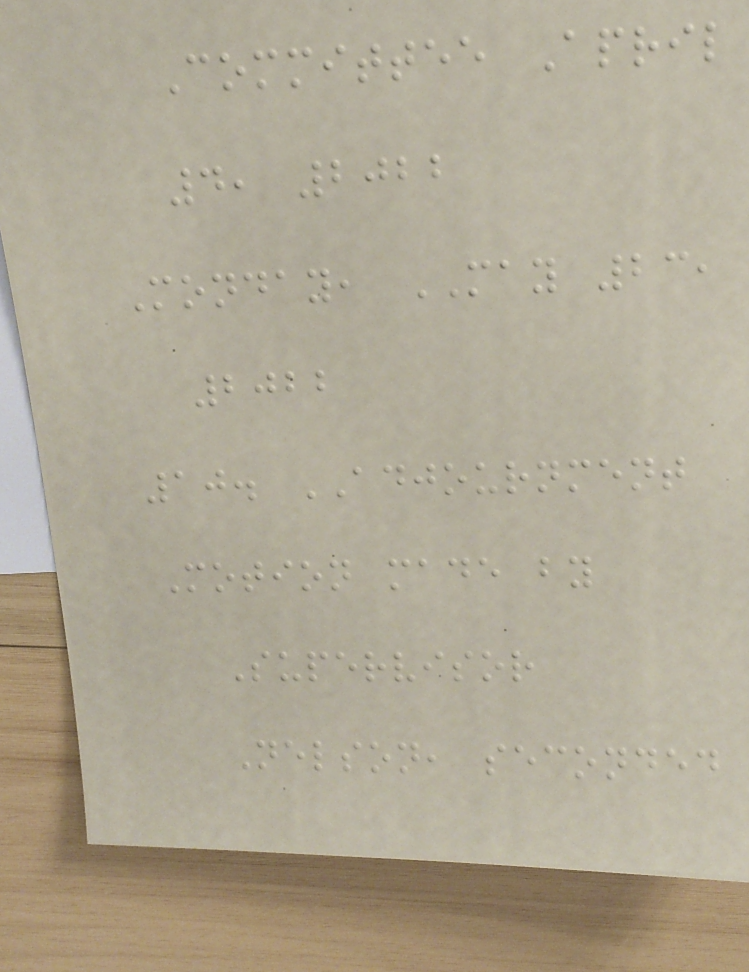Committee April
4, 2022
Monday, MAY 23,
2022
10. ADJOURNMENT
Motion made by
Supervisor
Nelson, seconded
